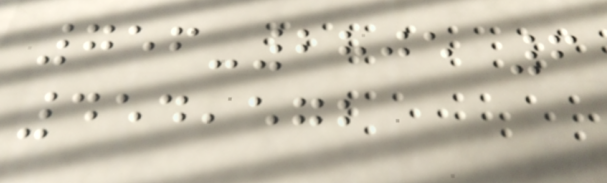756-2805 6
454,572
